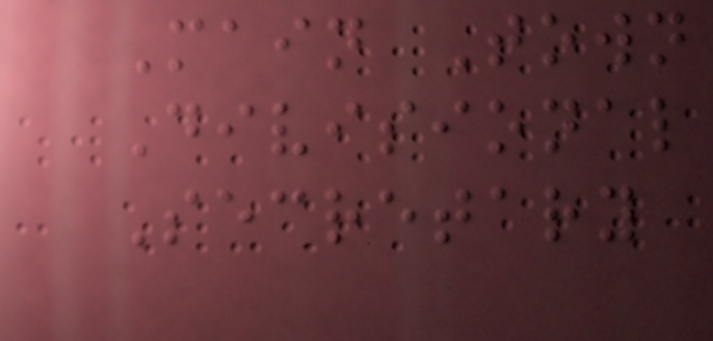Main Town
Divisional
Secretary
